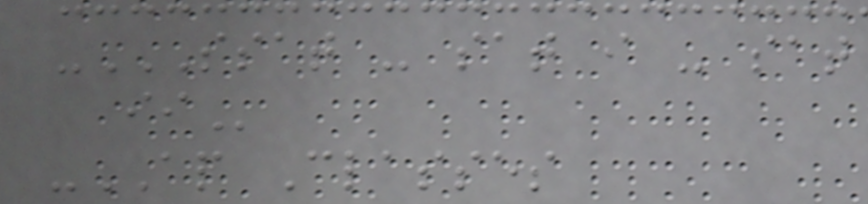-SSAT - SAT I - SAT
II
-AP Classes
